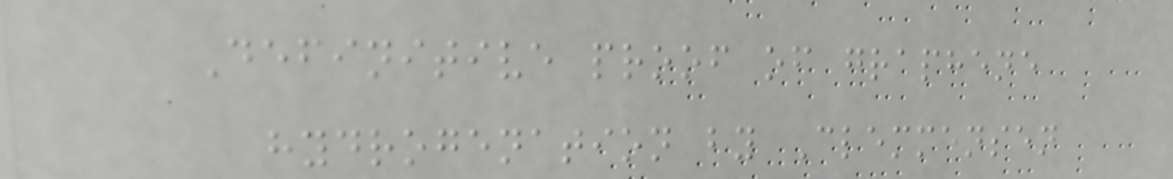Definitive proof of graphene
hydrogenation by Clemmensen
